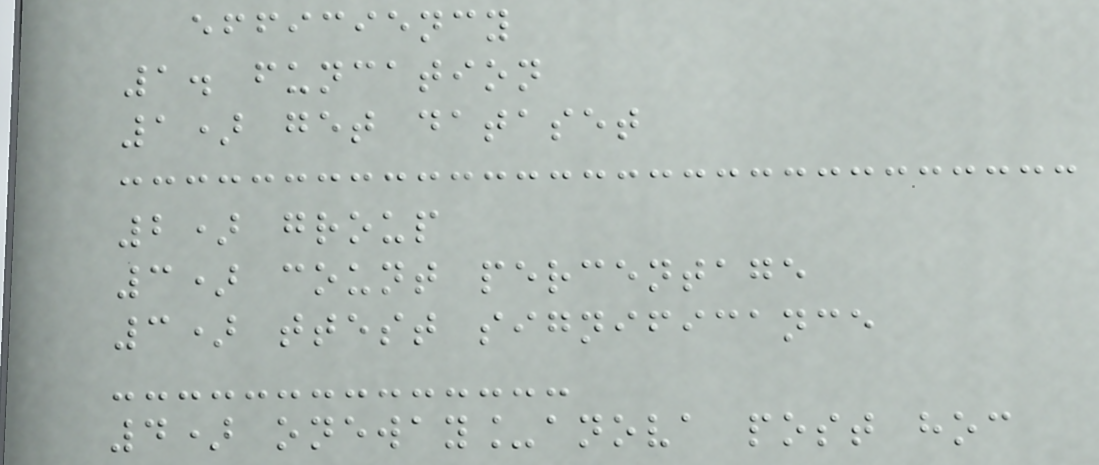efficiency
1. funcation
1) get dataset
2) group
3) count percentage
3) ttest significance
4) oneway_anova post hoc
